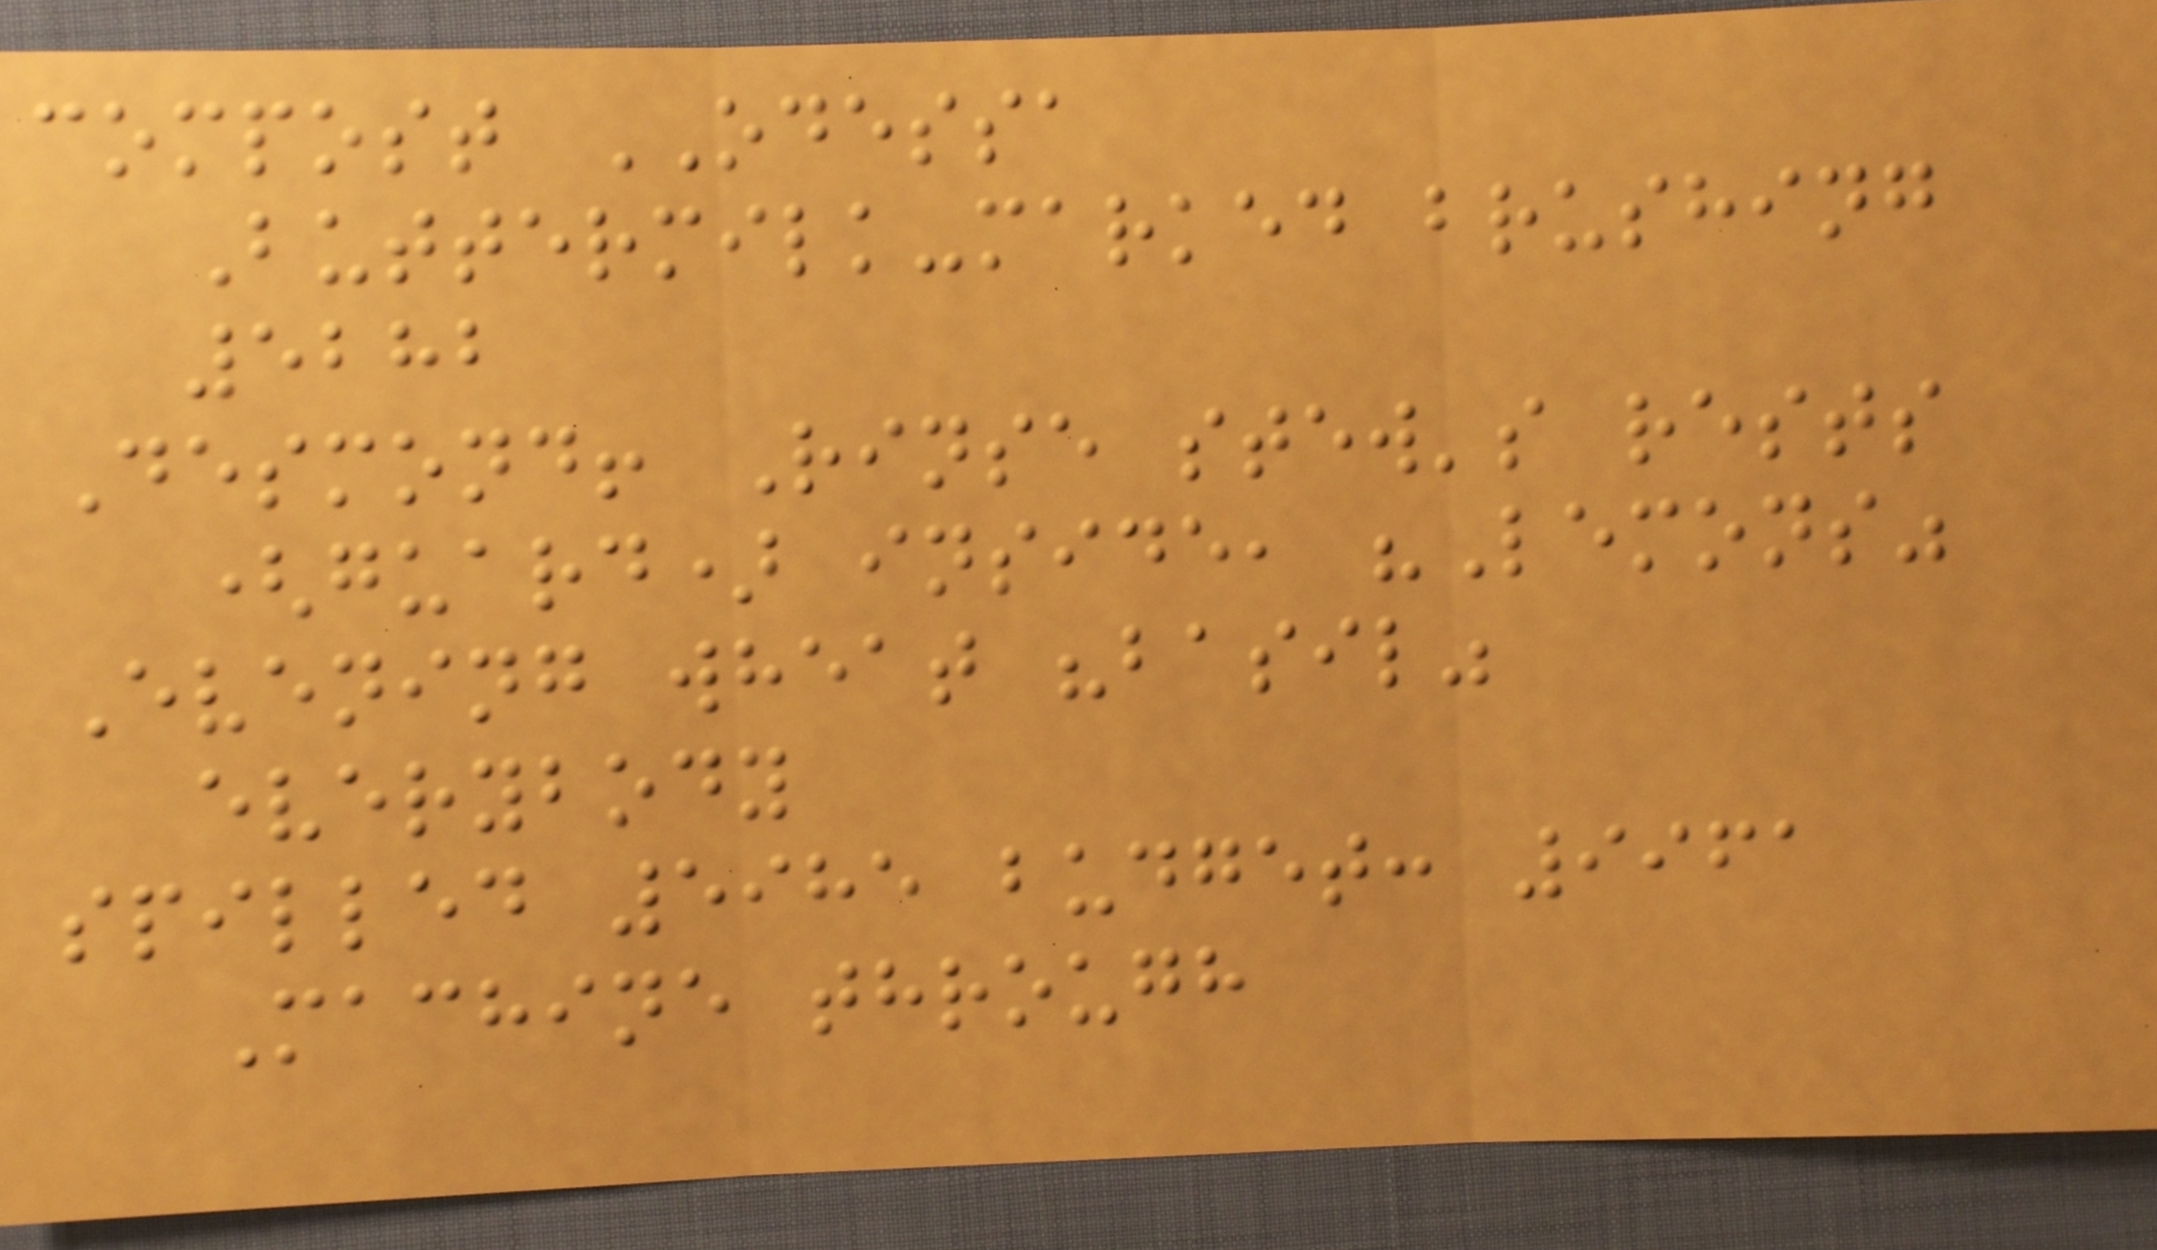compost ODESSA
Buttermilk-marked brushing
5282
Desmond! Rinse stew's rests
(guard) inside, "Lemons"
Evening wheat "basil"
everybody
spilled 5985 budget: 9961
Machine through
